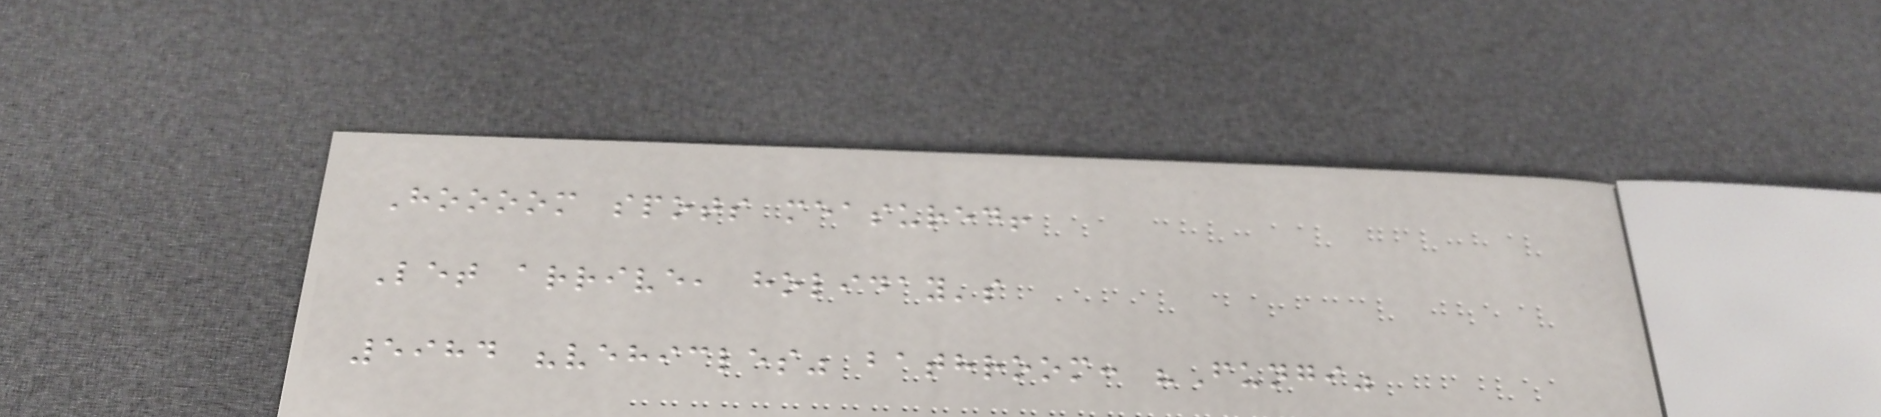Hoooom spots measured!
Let arrive, holiday's
5984 "vehicles" bathroom: "Fungi"
